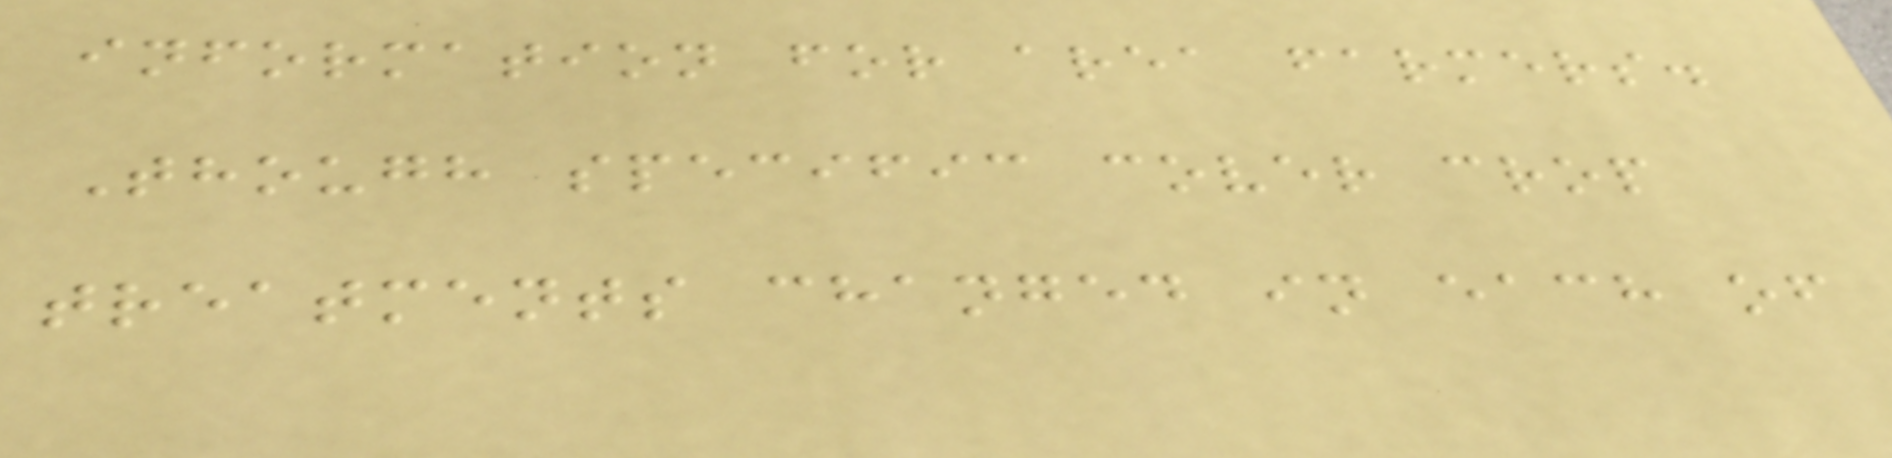information for area farmers.
Though specific cover crop
treatments changed in each of
